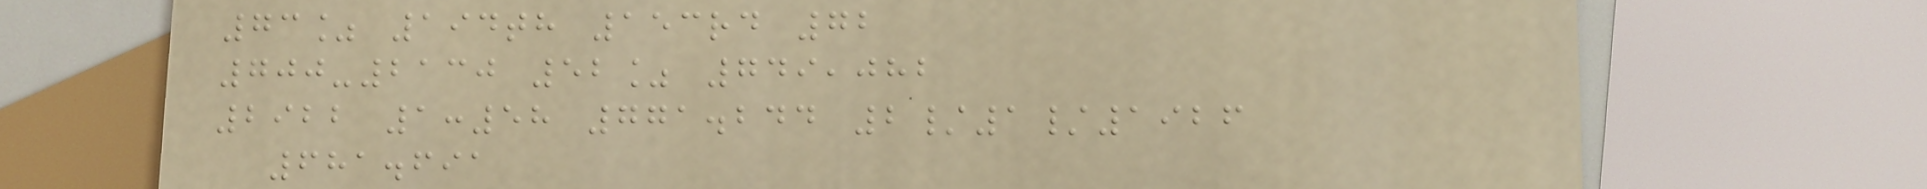73% 194th 153rd 72
700-2130 52% 749,082
2922 1:58 771.244 2/1/1926
681.691
